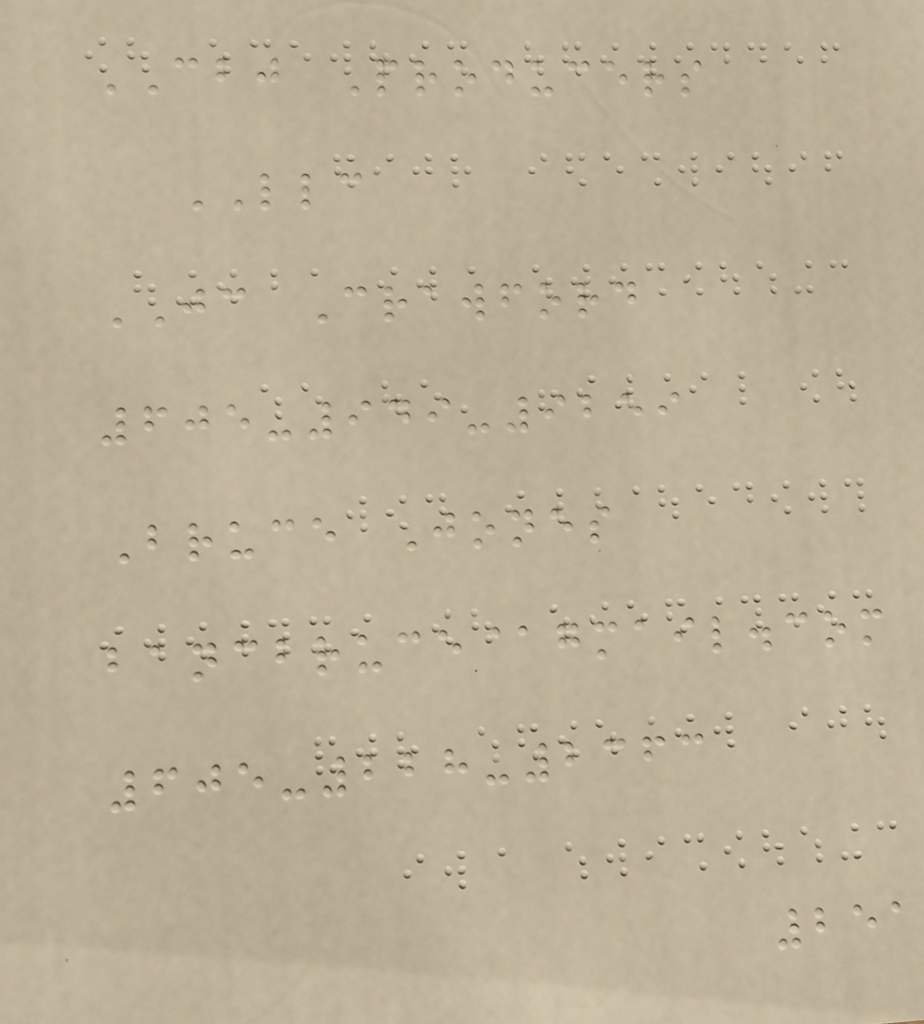CBJ Producers
LLC
JC Crawford
605-949-9259
Bruce Jones
bancbruce@gmail.com
605-228-2363
251
